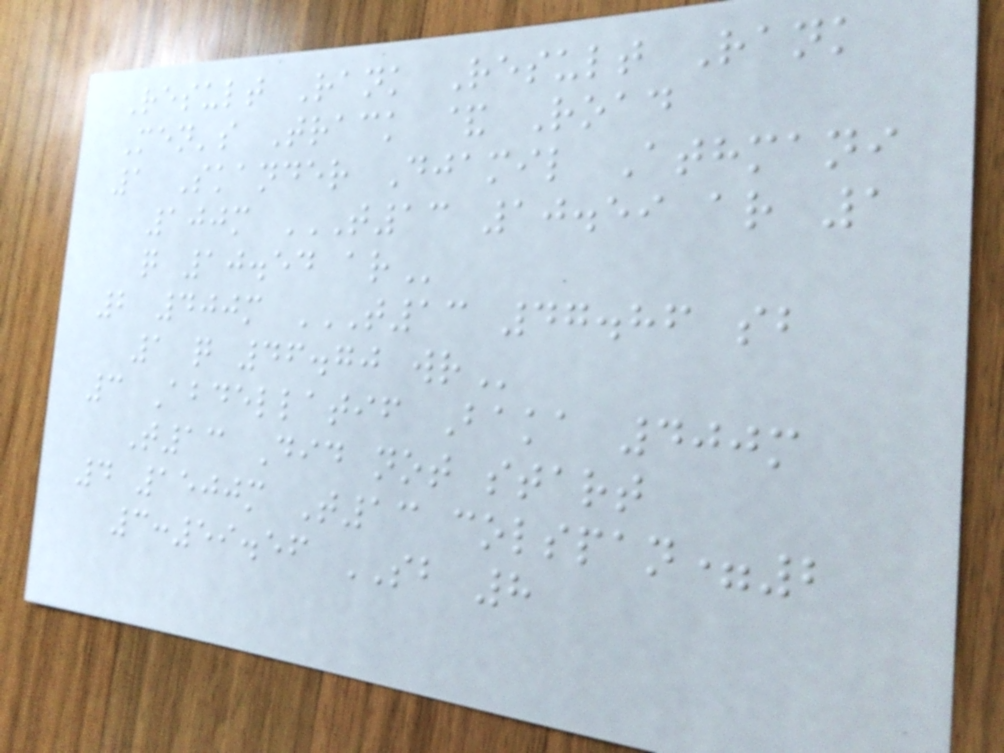Result Rank Result Rank
Men's Track & Road
1 Skander Djamil Athmani
100m T13 10.59 AR 1
Q 10.54 AR
2 400m T13 47.86 SB
1 Q 46.70 WR
3 Abdellatif Baka 400m
T13 Did not start
4 1500m T13 colspan=2
3:59.56 SB 8
